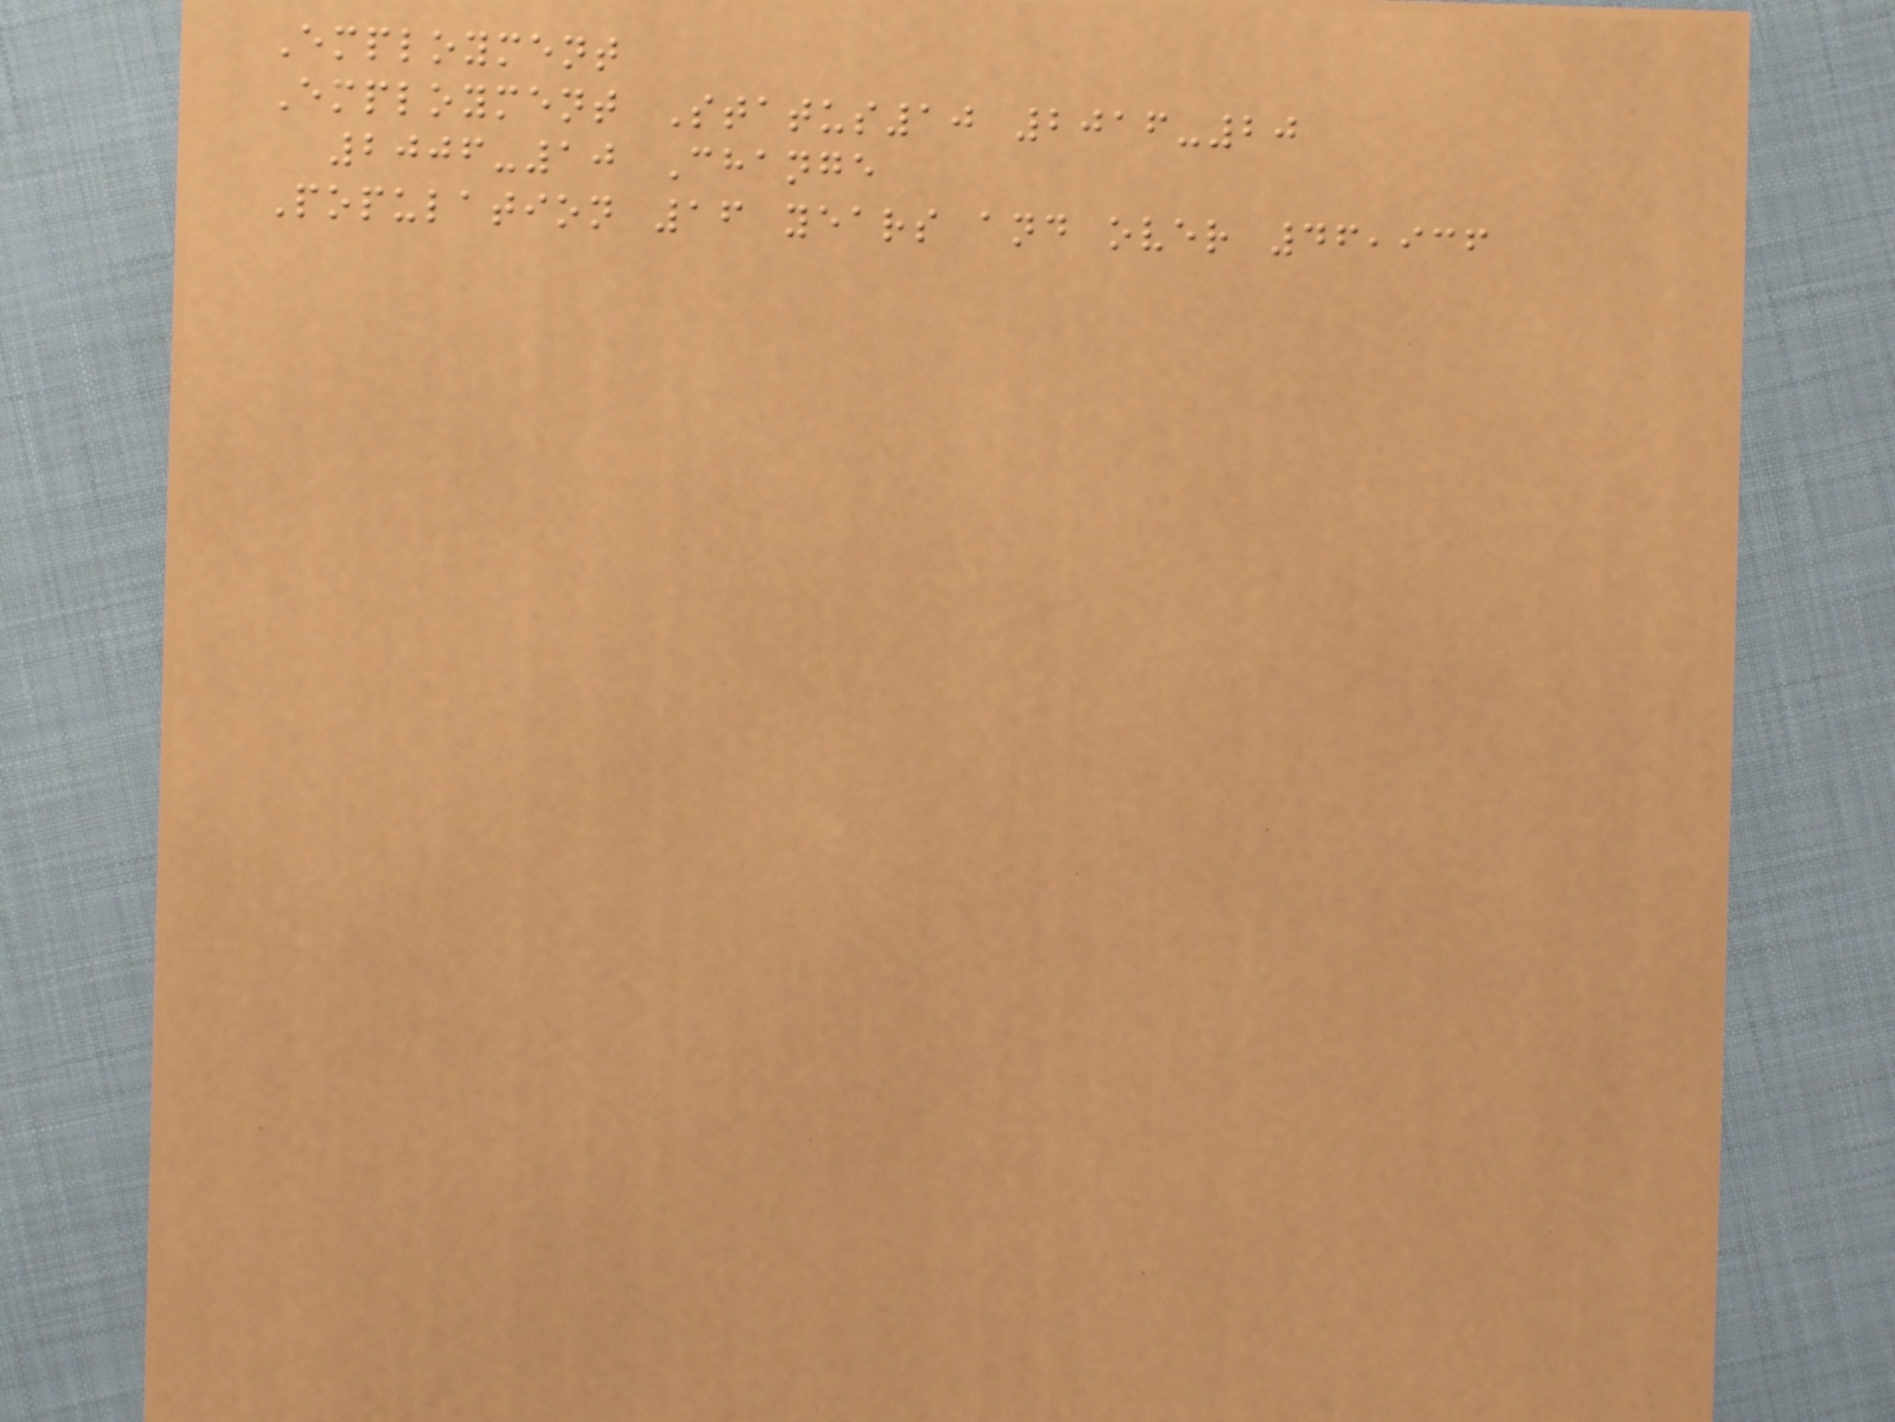Employment
Employment Status10 2016-20
2006-10 Change
Population 16 years and over 46,936
